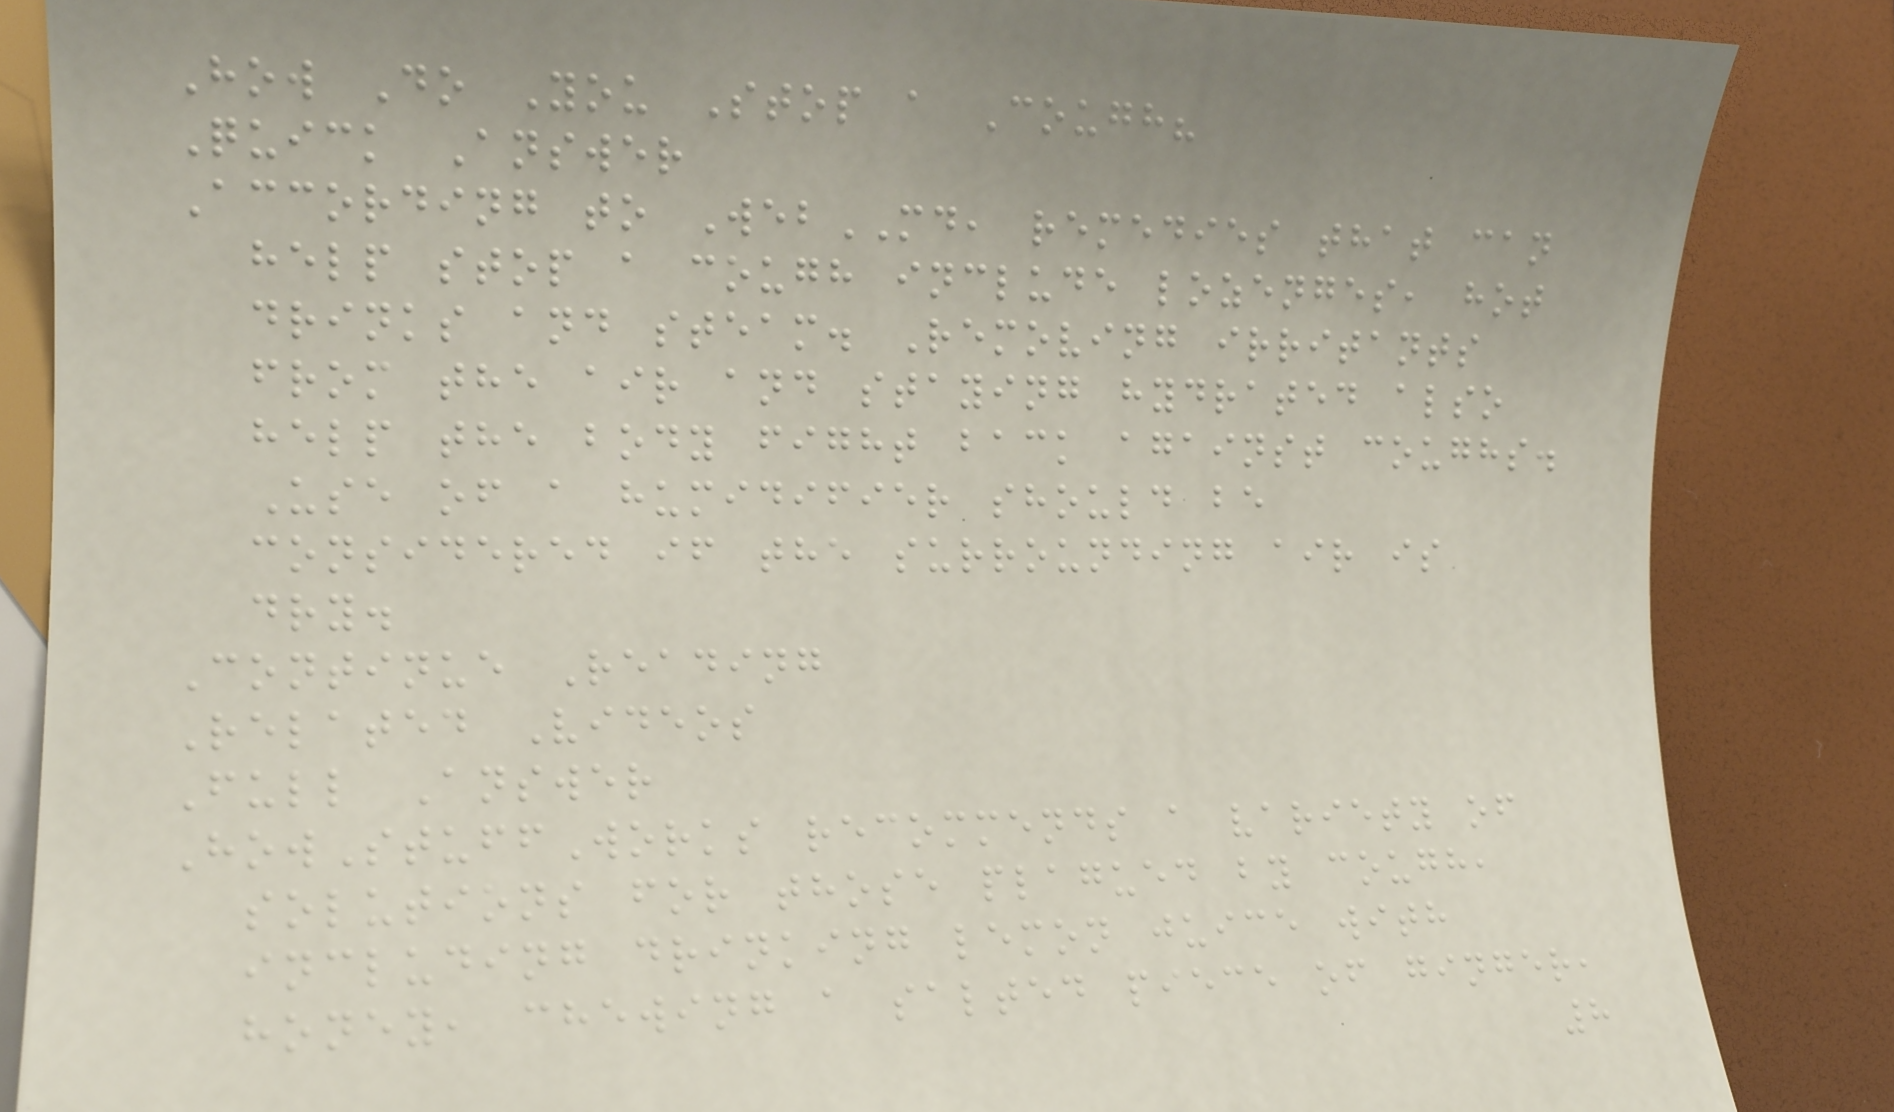How Do You Stop a Cough?
Quick Answer
According to WebMD, remedies that can
help stop a cough include lozenges, hot
drinks and steam. Removing irritants
from the air and staying hydrated also
help the body fight back against coughs.
Use of a humidifier should be
considered if the surrounding air is
dry.
Continue Reading
Related Videos
Full Answer
HowStuffWorks recommends a variety of
solutions for those plagued by cough,
including drinking lemon juice with
honey, chewing a salted piece of ginger,
8
